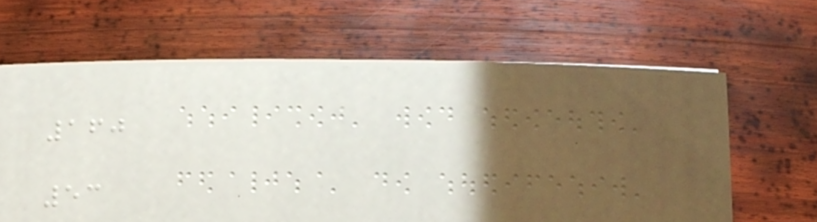160
53
